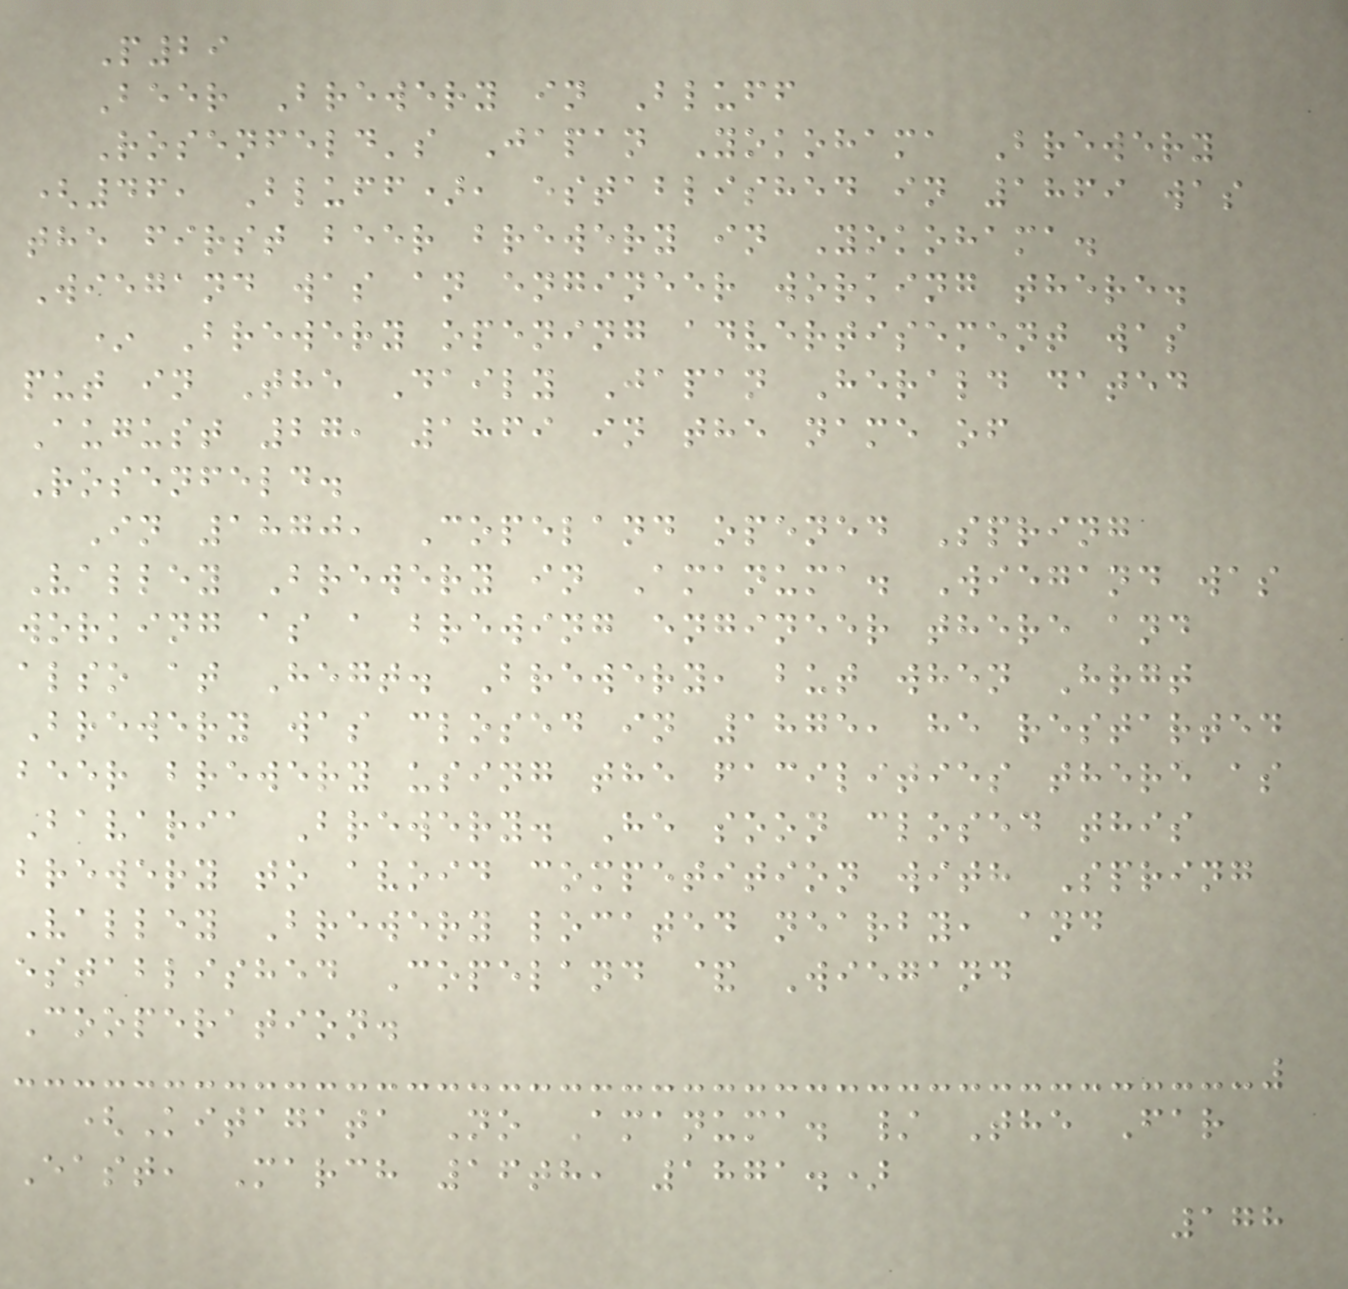P29
Beer Brewery in Bluff
Rosenfeld's Japan Yokohama Brewery
(46, Bluff), established in 1869 was
the first beer brewery in Yokohama.
Wiegand was an engineer working there.
* Brewery opening advertisement was
put in The Daily Japan Herald dated
August 27, 1869 in the name of
Rosenfeld.
In 1870, Copeland opened Spring
Valley Brewery in Amanuma. Wiegand was
working as a brewing engineer there and
also at Hegt. Brewery, but when Hrgt
Brewery was closed in 1875, he restarted
beer brewery using the facilities there as
Bavaria Brewery. He soon closed this
brewery to avoid competition with Spring
Valley Brewery located nearby, and
established Copeland & Wiegand
Cooperation.
(Kitagata No Amanuma. / The Far
East, March 16th, 1871.)
178
